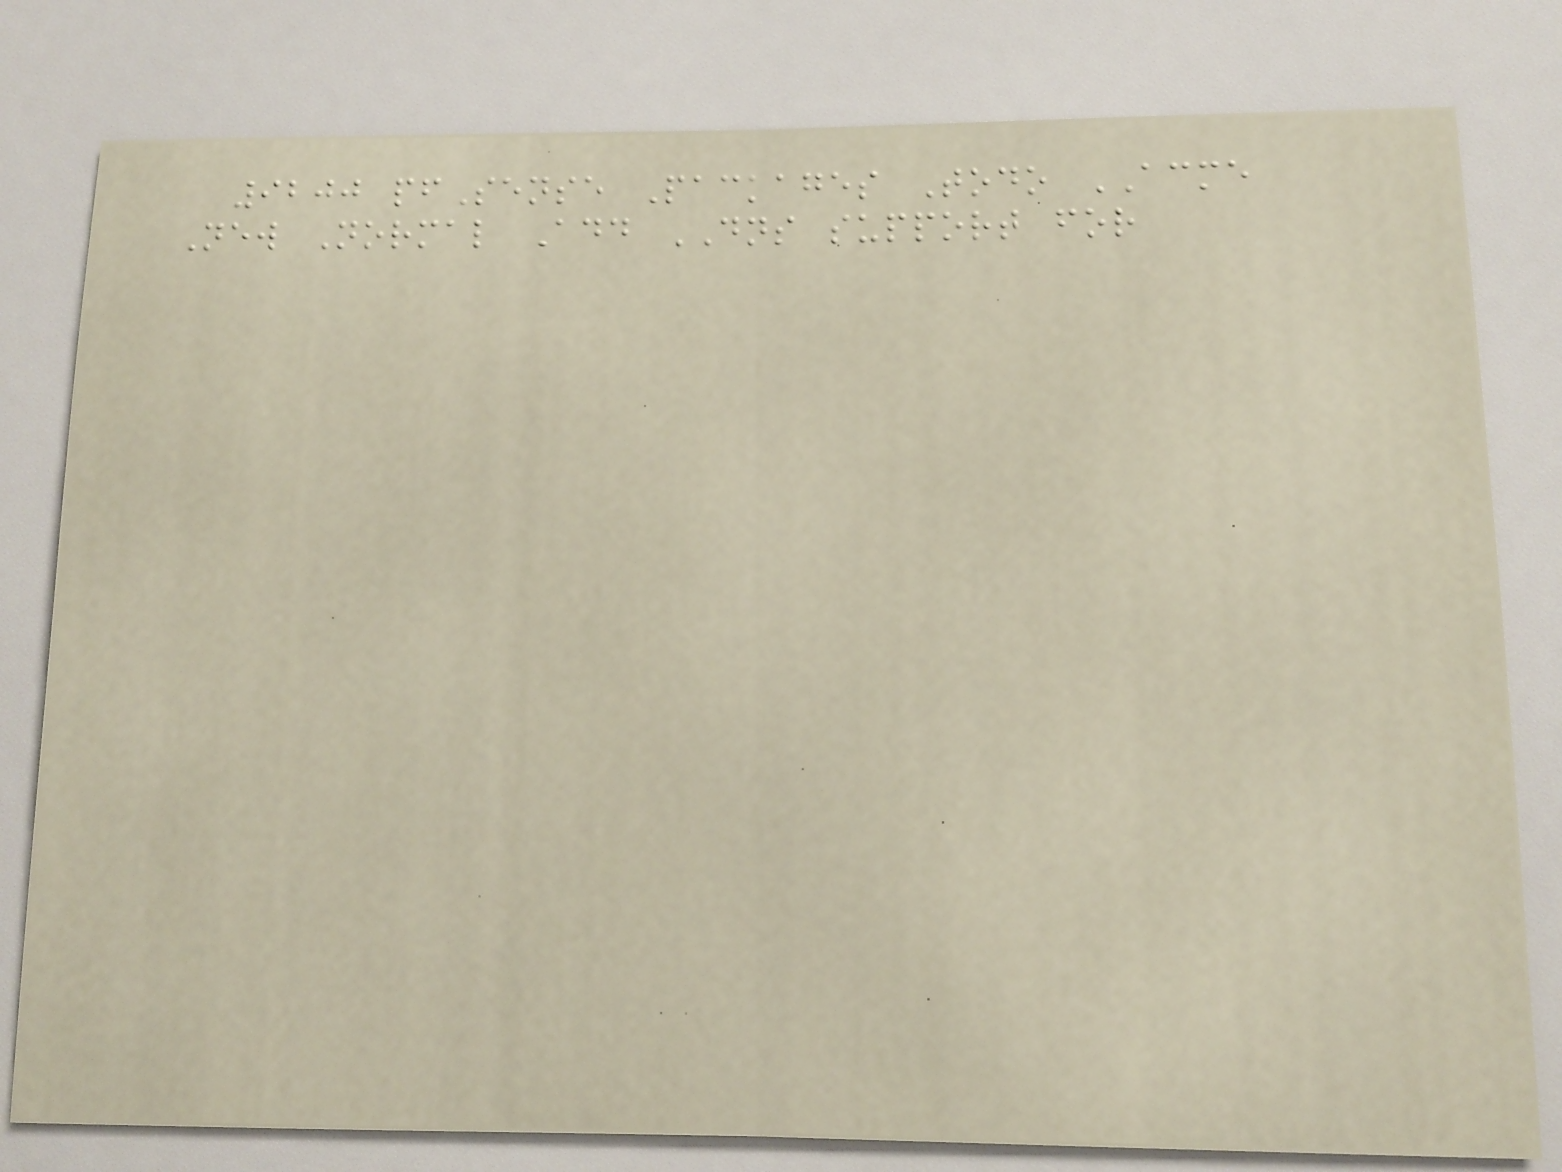9200 pfSense Packages Todo ACME
New Normal Add DNS support for
